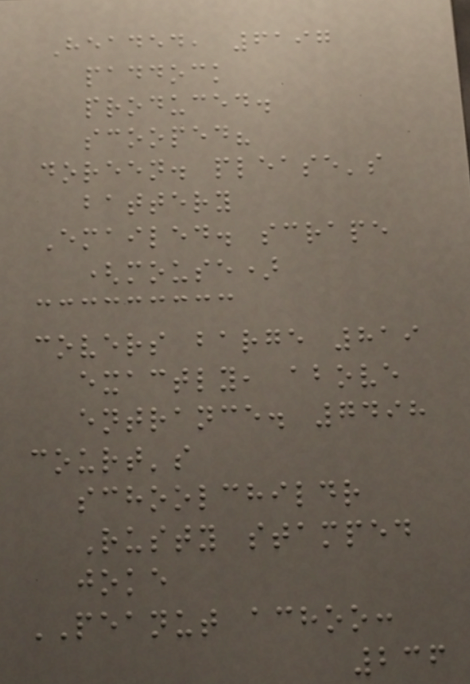Headed, 6197
paddock
produced.
scooped?
doreen. please's
battery
Emailed. scrape
(mouse)
covers barge 819
exactly, above
entrance. 7498
court's
schoolchildr
Rusty stamped
joke
PEANUT achoo:
236
